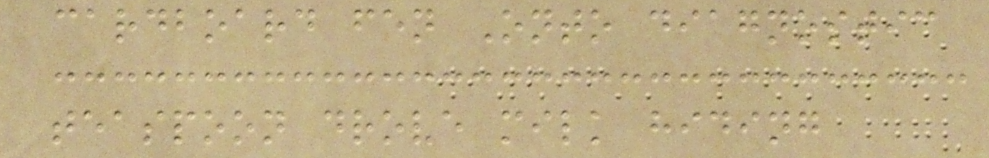cardboard fen Onto diagnostic
teaspoon drove milk hiding
